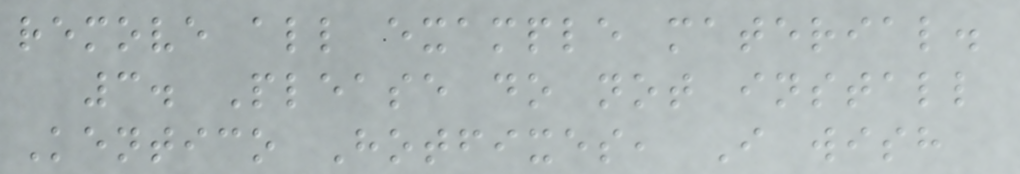remove all example material.
3. Please do not install
Kentico Hotfixes, I wish
